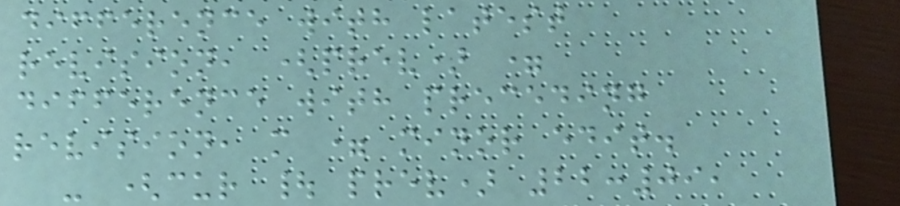difference with latest
revision, (prev) =
difference with preceding
revision, m = minor edit.
- (cur | prev) 22:09,
